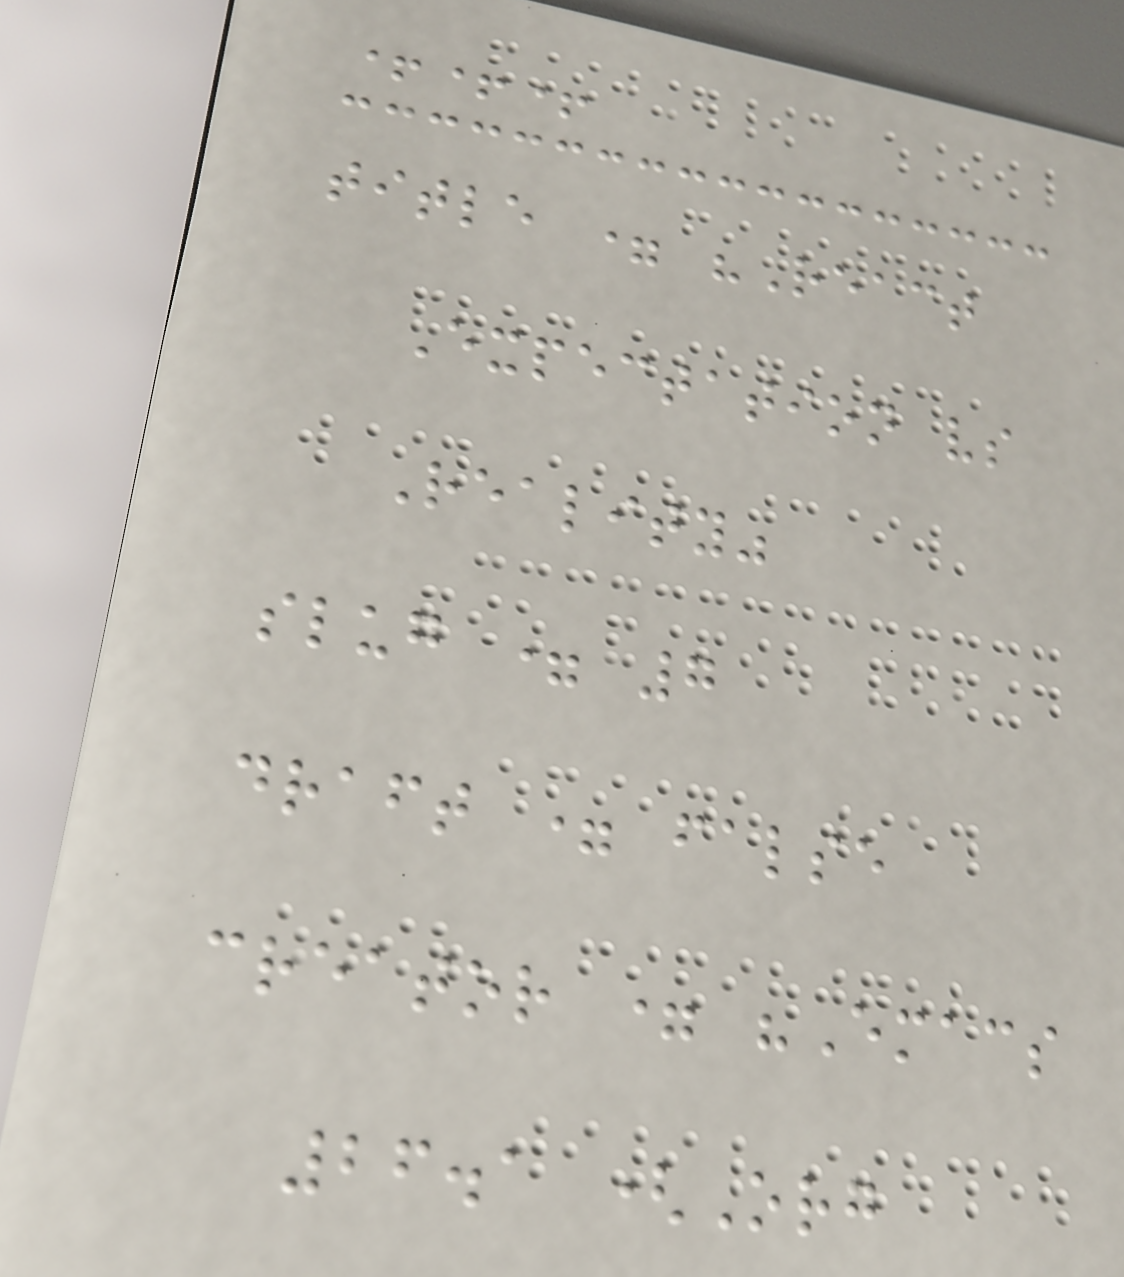+++
title = "React
Expectation vs
Reality"
slug = 7
draft = false
creator = "Emacs
26.1 (Org
